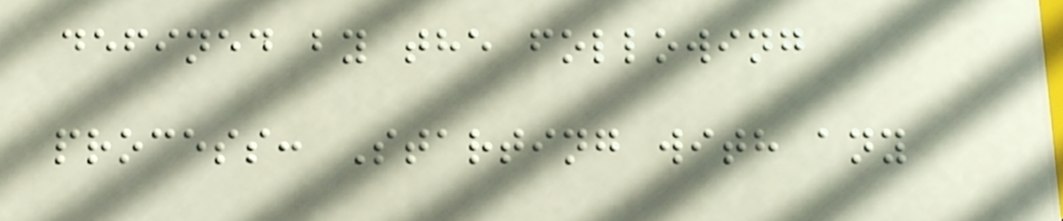defined by the following
process: Starting with any
